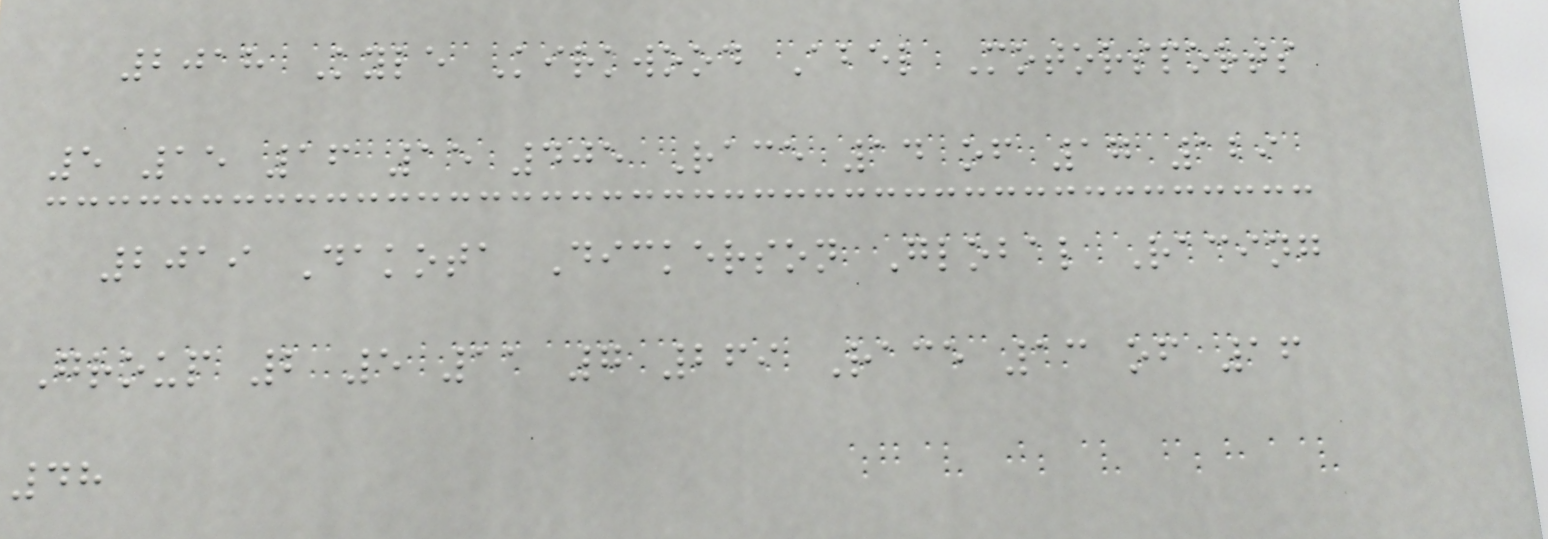2018 Kyle Kirkwood Abel Motorsports
5 15 16 15 405 Race 14 of 17 129
2019 Dakota Dickerson Global Racing
Group 2 5 11 7 269 Race 13 of 16
48
